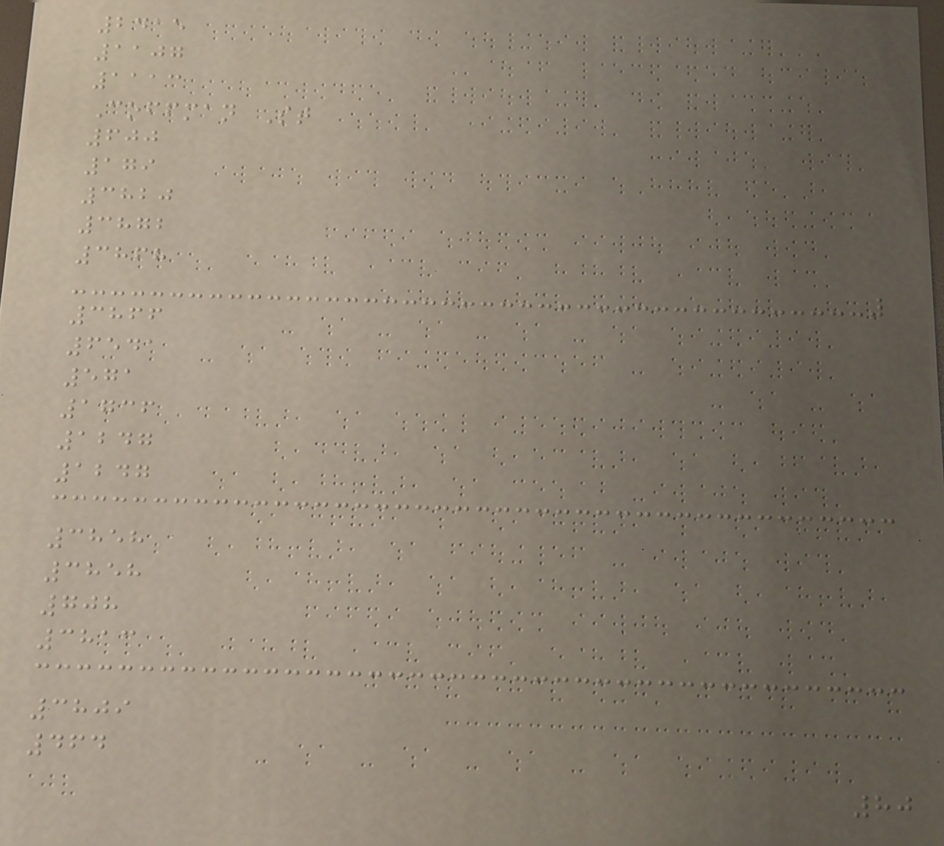2415
1107
1113
Coffman St
600
179
3820
3872
3868
3866
6541
571
1736
1247
1247
3858
3858
708
3813
3809
464
80
